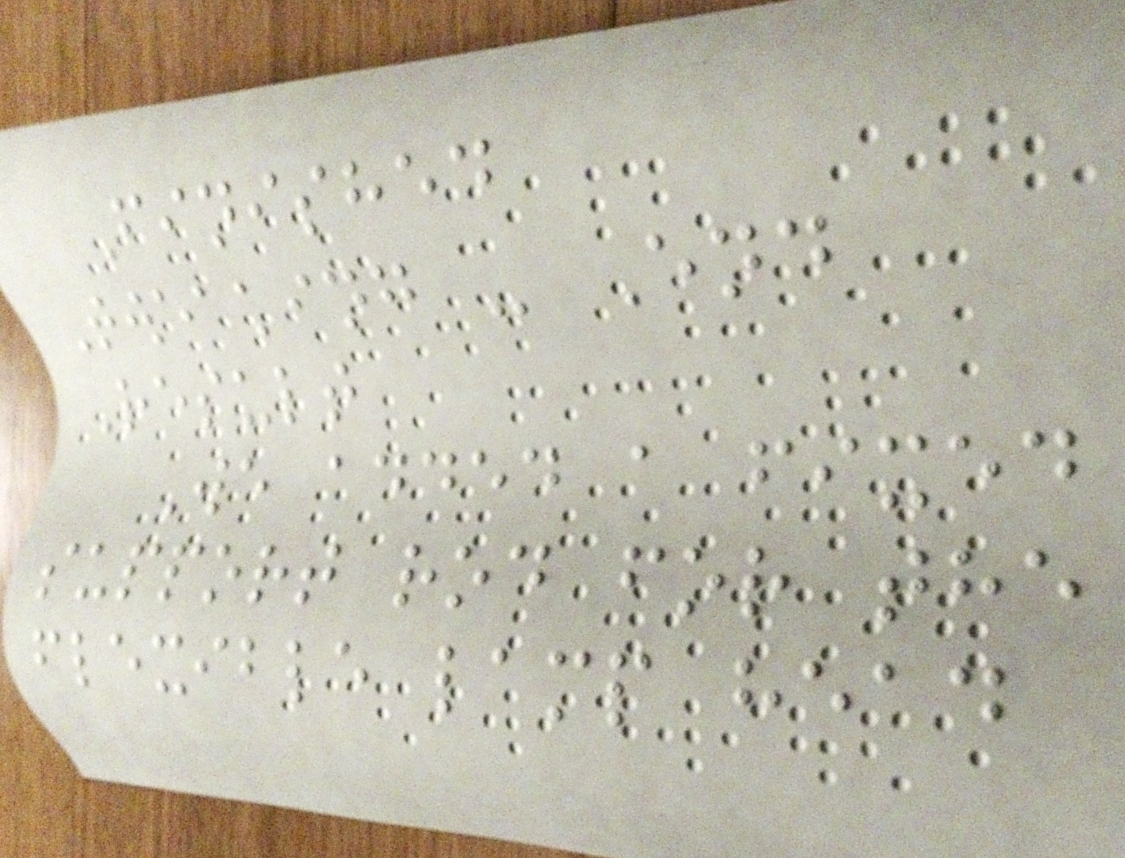Finished
Tweaking - End
Result
We added a fixed
support rod for the
flexible lamp head
